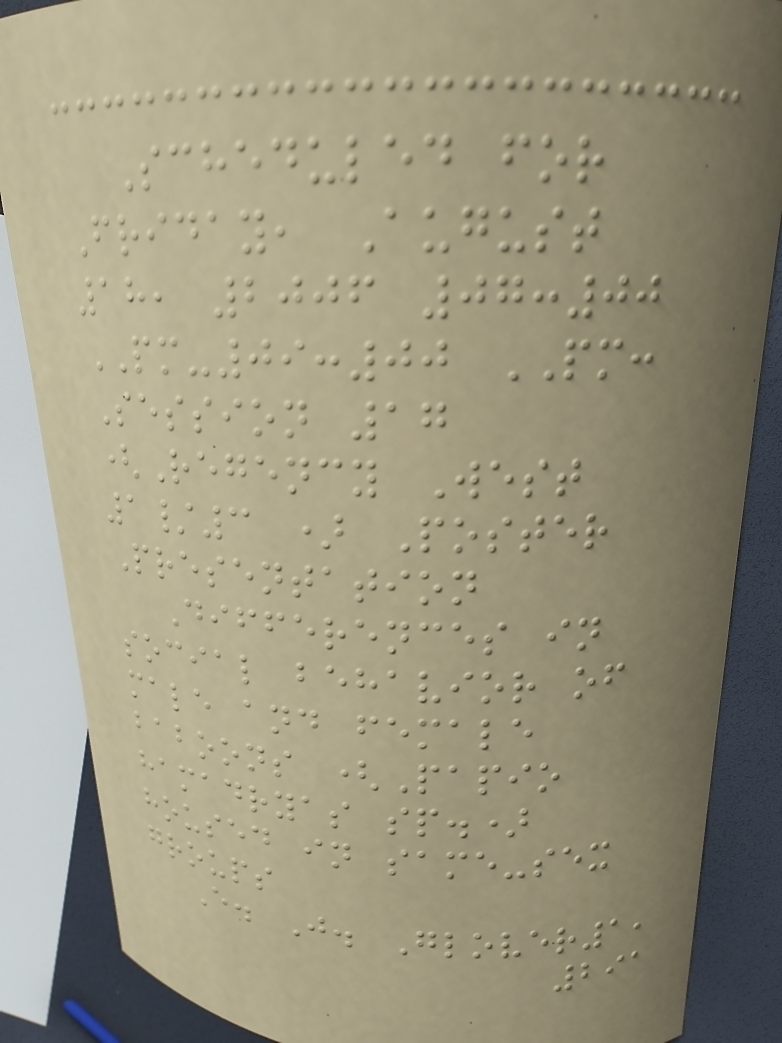Scheduled for
Friday, August
18, 2006 07:00
PM-09:00 PM:
Session 17
(Regency West
1/3 ) Poster
Presentation
Differences in
social behavior of
male and female
baboons (Papio
hamadryas sp.)
housed in same-sex
groups
E. J. Glover1,
291
